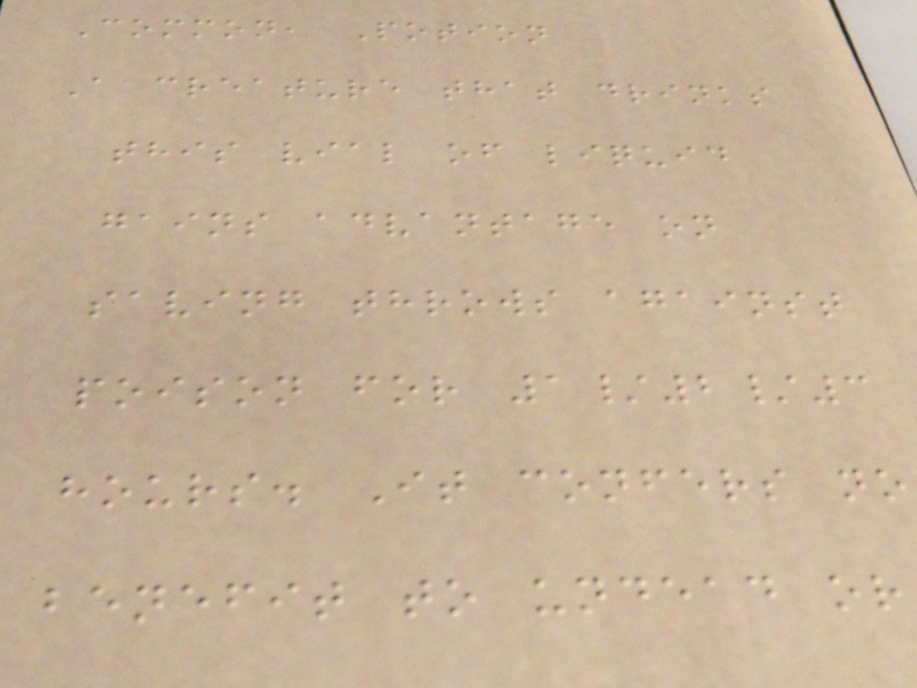Common, Potion
A creature that drinks
this vial of liquid
gains advantage on
saving throws against
poison for 1/2/3
hours. It confers no
benefit to undead or
